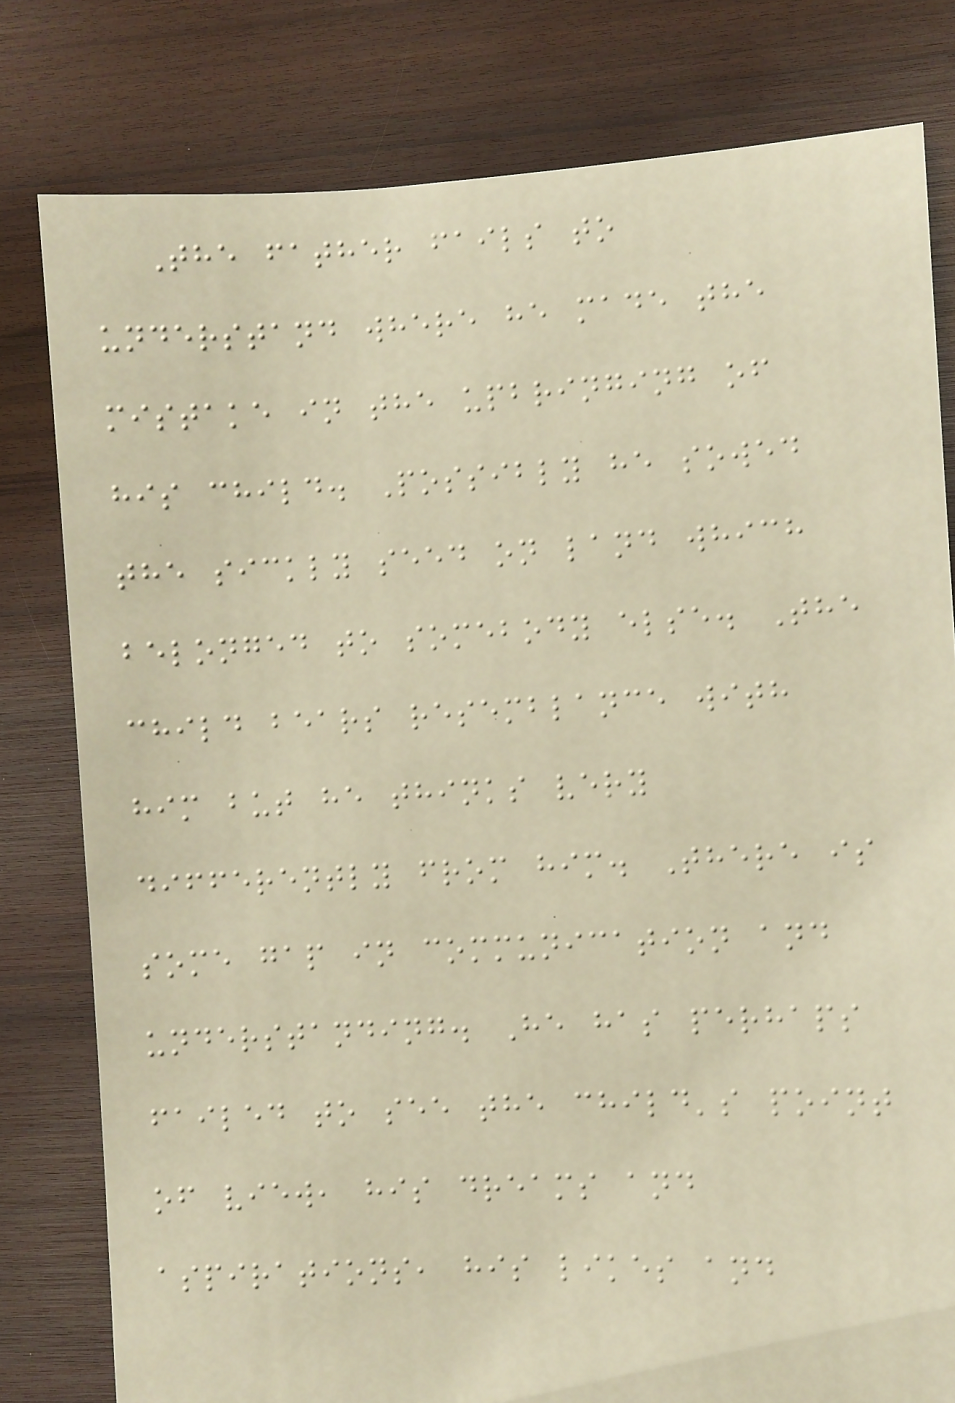The father fails to
understand where he made the
mistake in the upbringing of
his child. Possibly he sowed
the sickly seed on land which
belonged to somebody else. The
child bears resemblance with
him but he thinks very
differently from him. There is
some gap in communication and
understanding. He has perhaps
failed to see the child's point
of view, his dreams and
aspirations, his likes and
